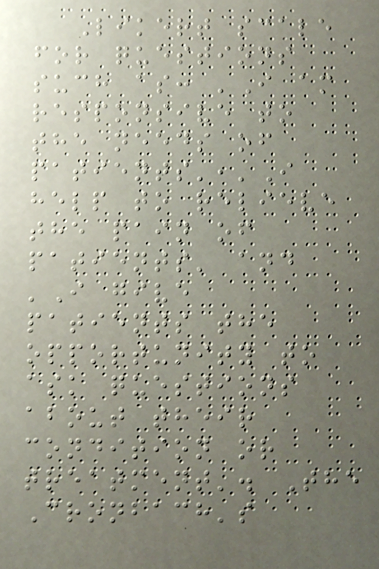Likert scale
for questions
such as: 'I am
responsive to
the needs of
patients','I
help to relieve
the pain of
patients' and
'I give
patients the
opportunity to
ask questions
about their
condition or
treatment'. The
Cronbach's
